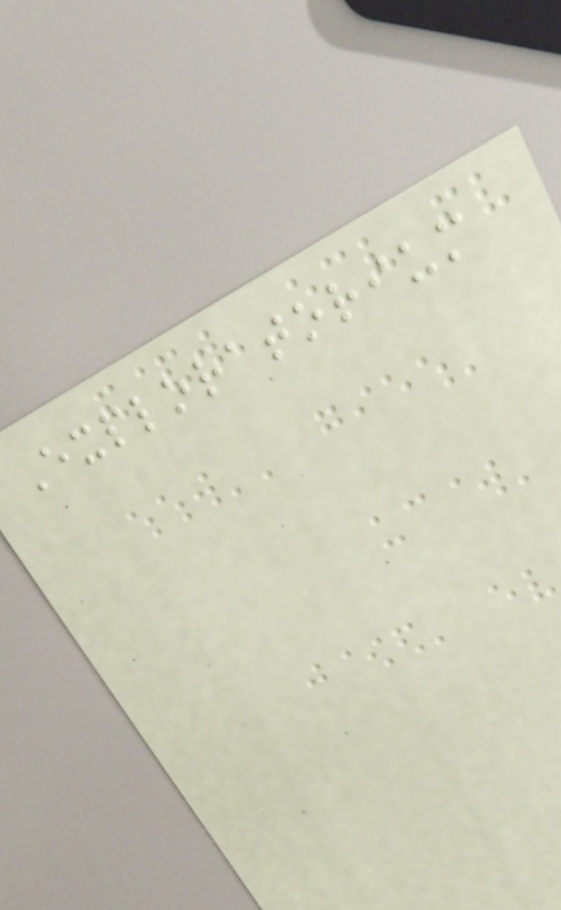Exploratorium
